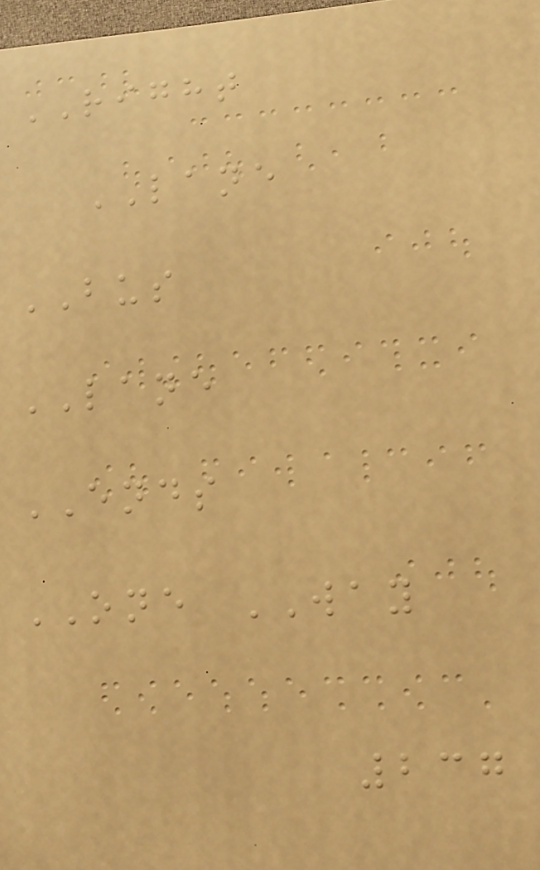RIGHT
LANE
BUS
LANE
ENDS
ONE WAY
237
